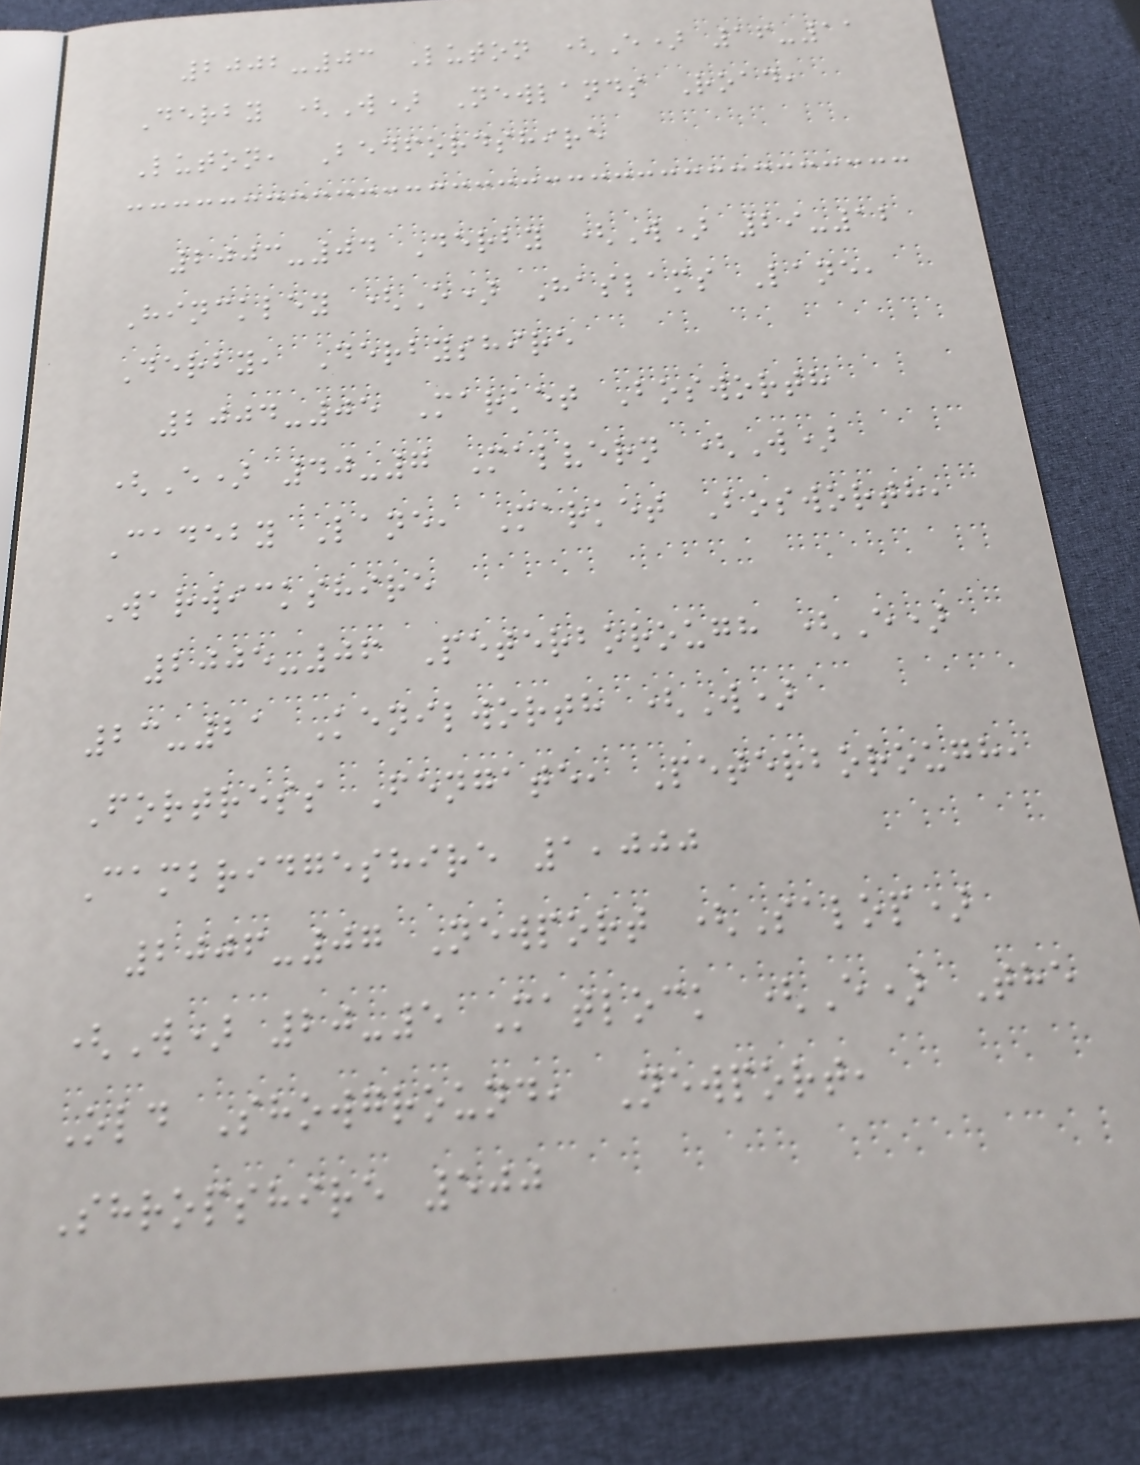2002-03 Luton (E) 16-11
Derby (W) Newlands Road,
Luton, Bedfordshire
2003-04 Derby (W) 29-12
Hinckley (E) Haslams Lane,
Derby, Derbyshire
2004-05 Market Bosworth
(E) 40-7 Malvern (W)
Cadeby Lane, Market Bosworth,
Warwickshire
2005-06 Peterborough (E)
23-21 Kenilworth (W)
Fortress Fengate, Peterborough,
Cambridgeshire 1,000
2006-07 Newport (Salop)
(W) 20-5 Matlock (E) The
Old Showground, Newport,
Shropshire 500
